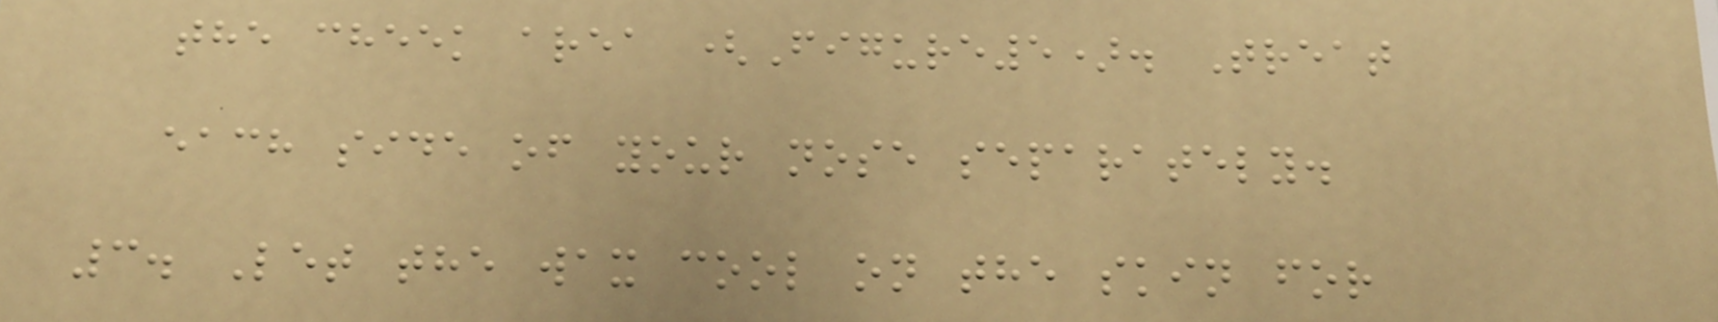the cheek area (Figure5). Treat
each side of your nose separately.
3. Let the wax cool on the skin for
